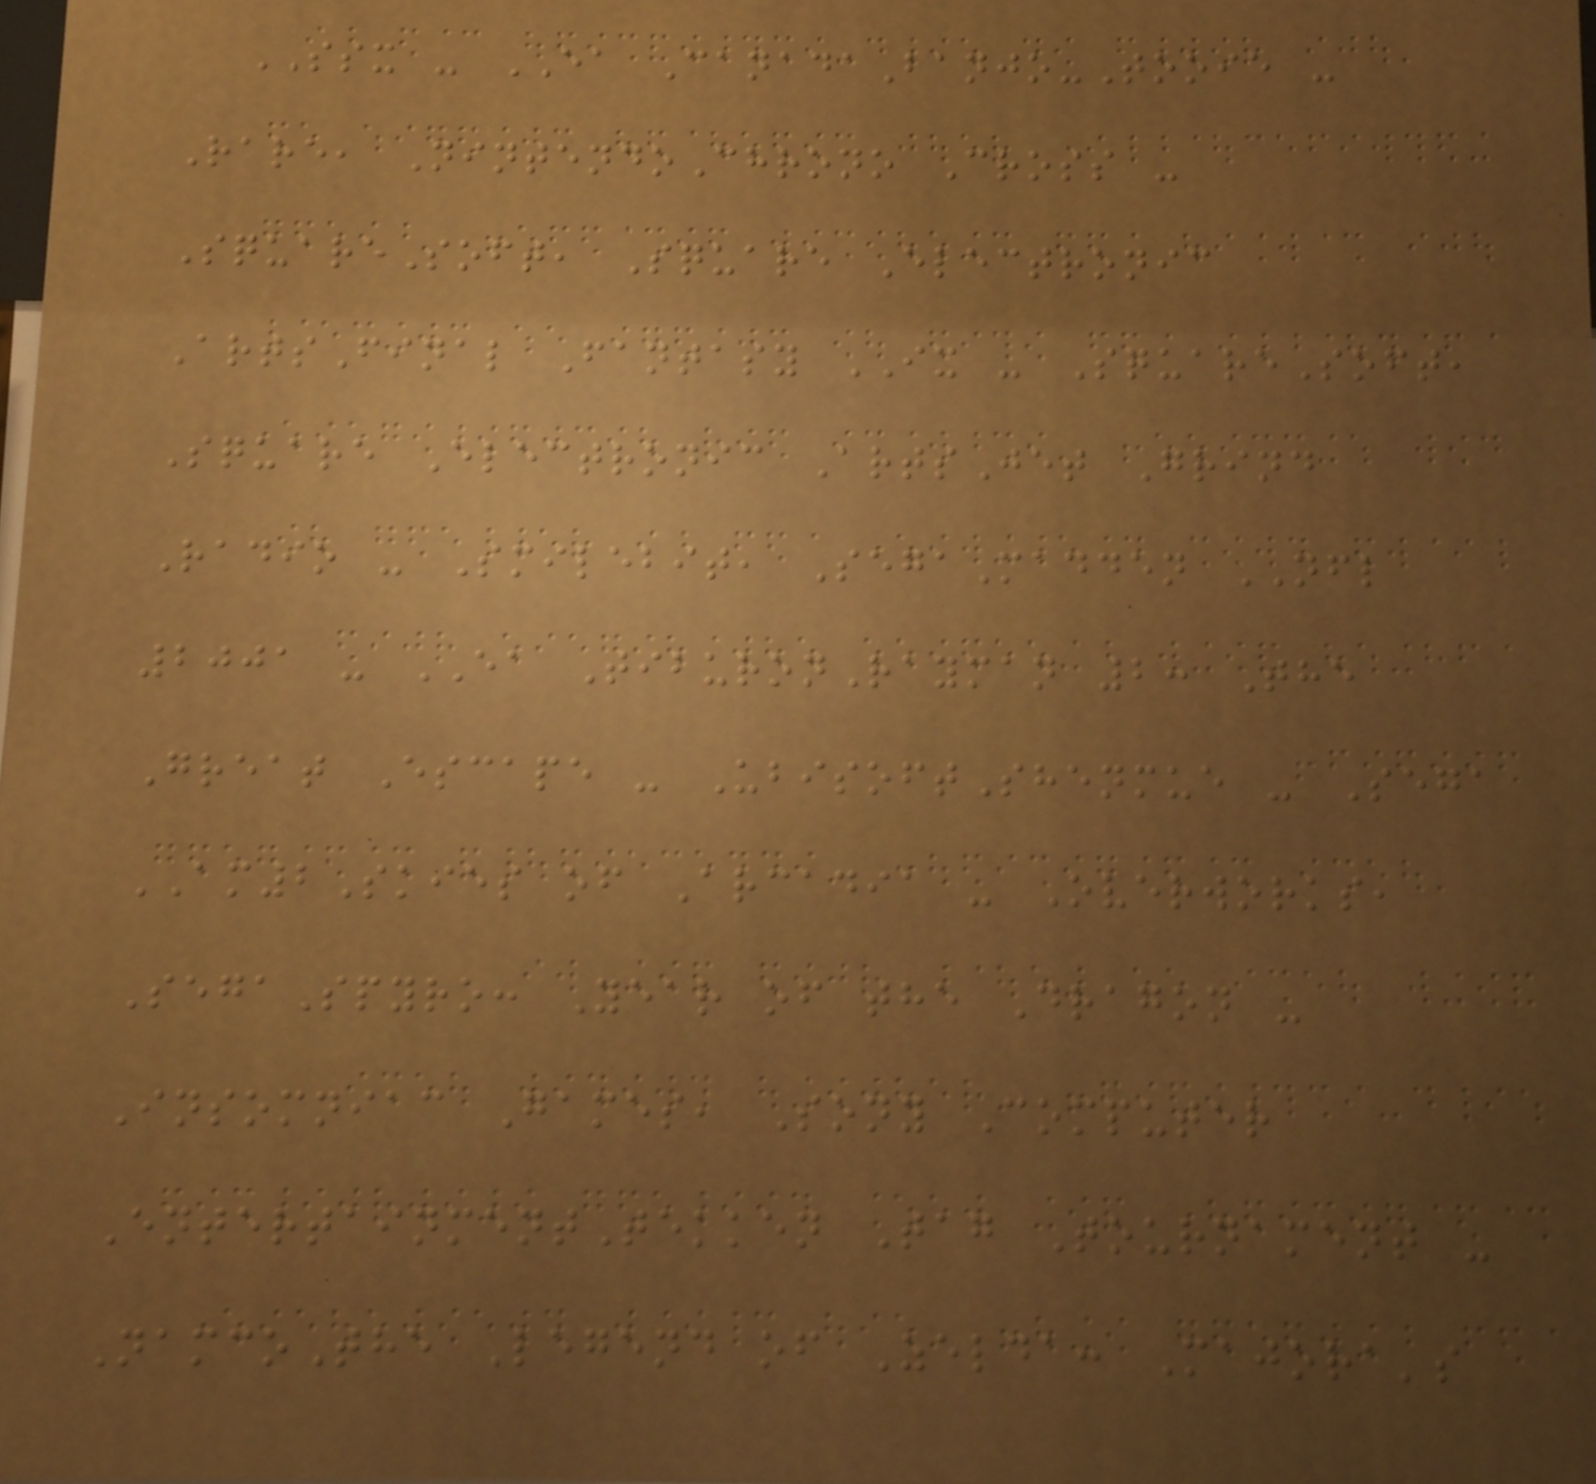SSX - EA CanadaBanjo-Tooie -
Rare, NintendoChrono Cross -
SquareSoft, Square Electronic
ArtsFinal Fantasy IX - SquareSoft,
Square Electronic ArtsJet Grind
Radio - Smilebit, SegaMadden NFL
2001 - EA TiburonRayman 2: The
Great Escape - UbisoftShenmue - Sega
AM2Skies of Arcadia - Overworks,
SegaSpyro: Year of the Dragon -
Insomniac Games, Sony Computer
EntertainmentTekken Tag Tournament -
NamcoThe Legend of Zelda: Majora's
